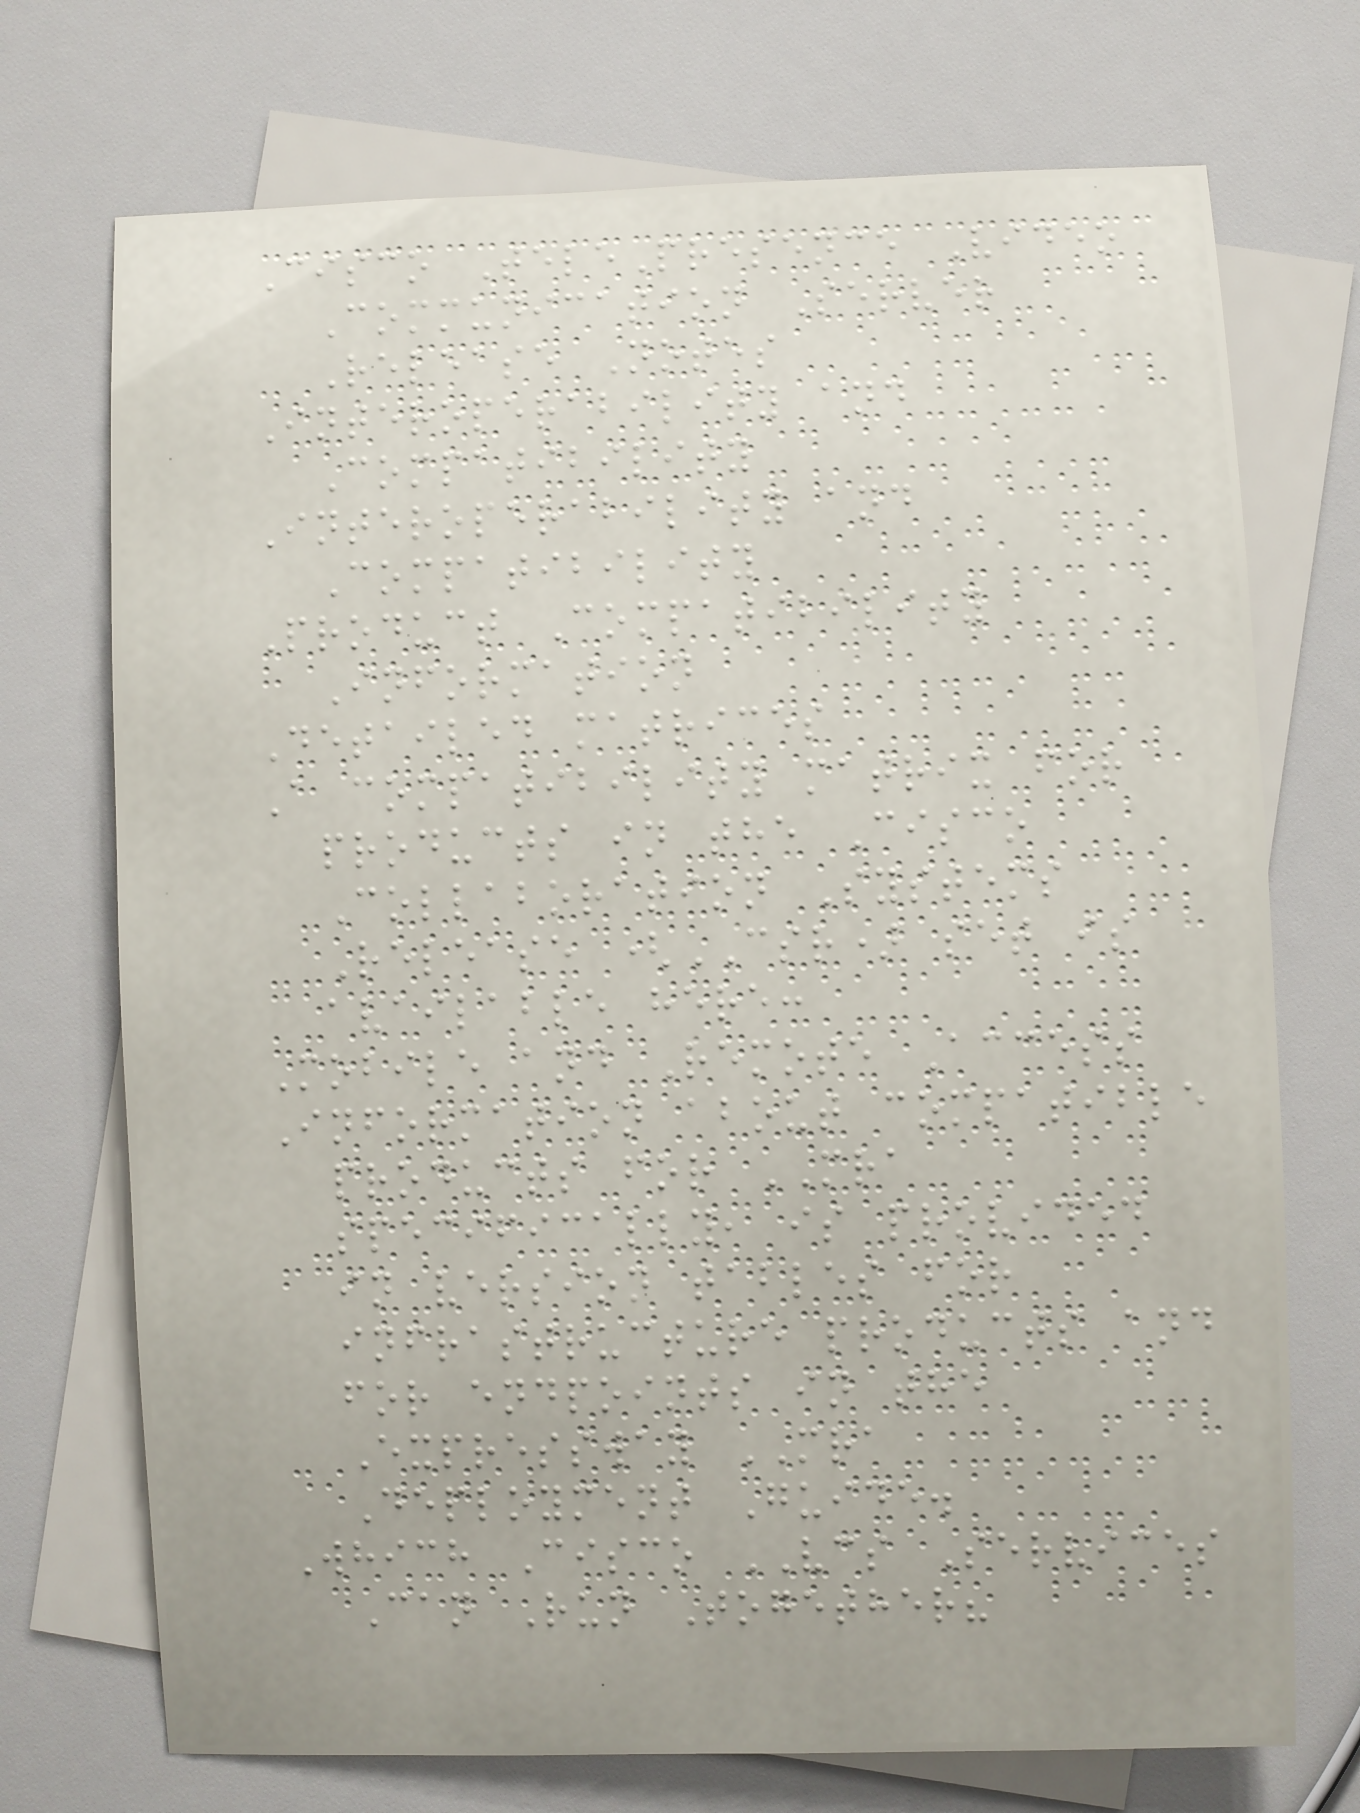Cisco TelePresence Video
Communication Server
Release Notes
Interoperability and
Compatibility
Interoperability and
Compatibility
Product Compatibility
Information
Detailed matrices
A compatibility matrix for
products in the Cisco
Collaboration Systems
Release (CSR) set is
available here:
Mobile and Remote Access
Information about compatible
products for MRA
specifically, is provided
in version tables for
infrastructure products and
for endpoints in the
Expressway MRA
Deployment Guide.
Which Cisco VCS Services
Can Run Together?
